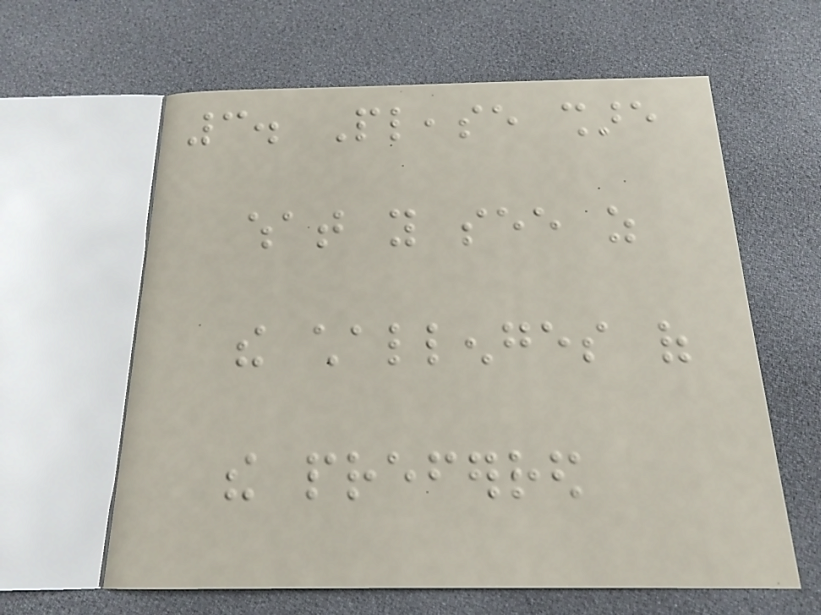3. Please share
what you see as
the challenges of
the preferred
